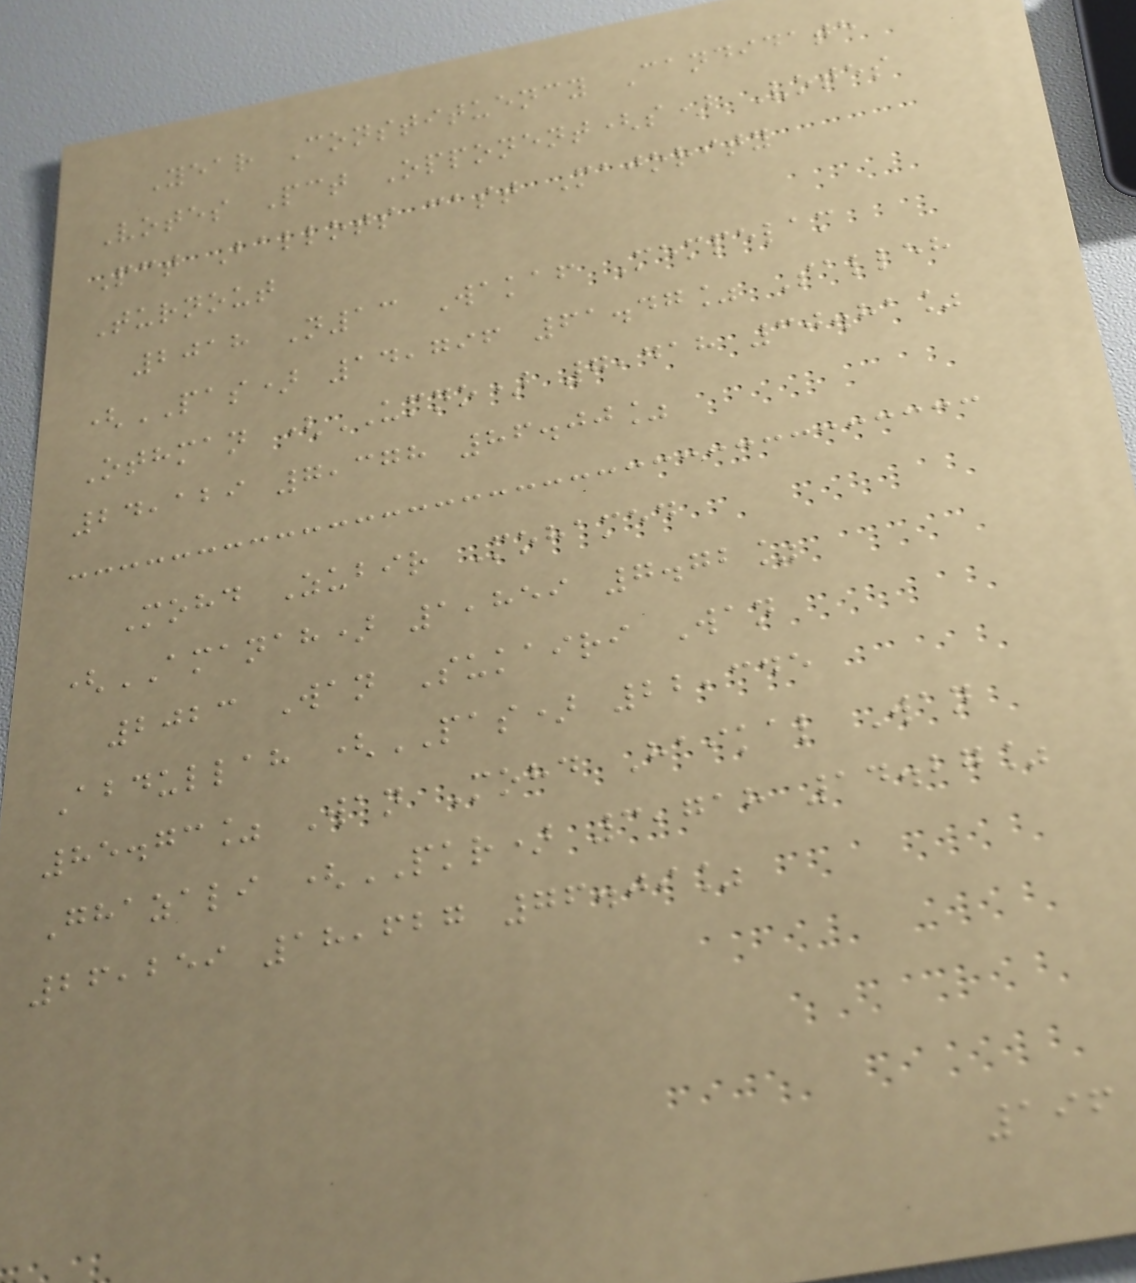Year Constituency Candidate
Votes Pct Opponent(s) Votes
Pct Ballots cast Majority
Turnout
2018 N13 Wakaf Mempelam
(PAS) 14,796 61.47% Salleh
Othman (UMNO) 7,418 30.81%
24,129 7,378 86.00%
Mohd Zubir Mohamed
(AMANAH) 1,859 7.72%
2023 Wan Sukairi Wan
Abdullah (PAS) 22,345
85.73% Wan Mohd Haikal Wan
Ghazali (PKR) 3,718 14.27%
26,259 18,627 76.09%
196
